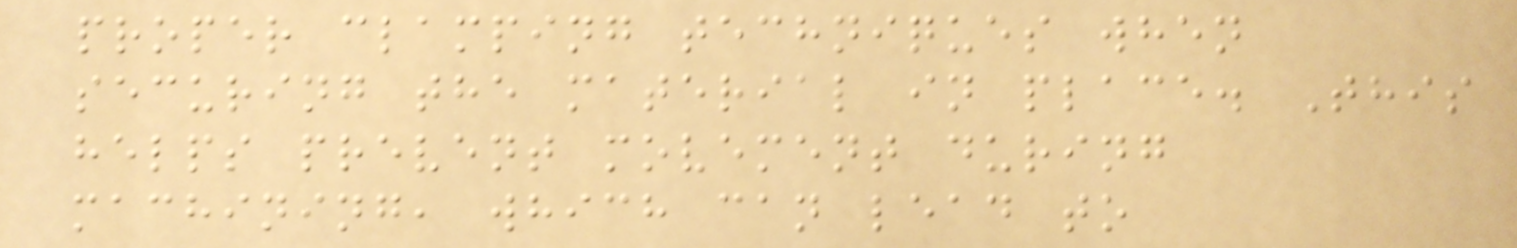proper clamping techniques when
securing the material in place. This
helps prevent movement during
machining, which can lead to
